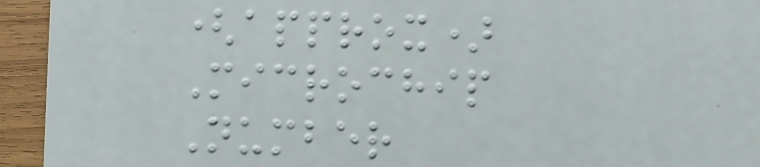(approx)
Microchip
Number
